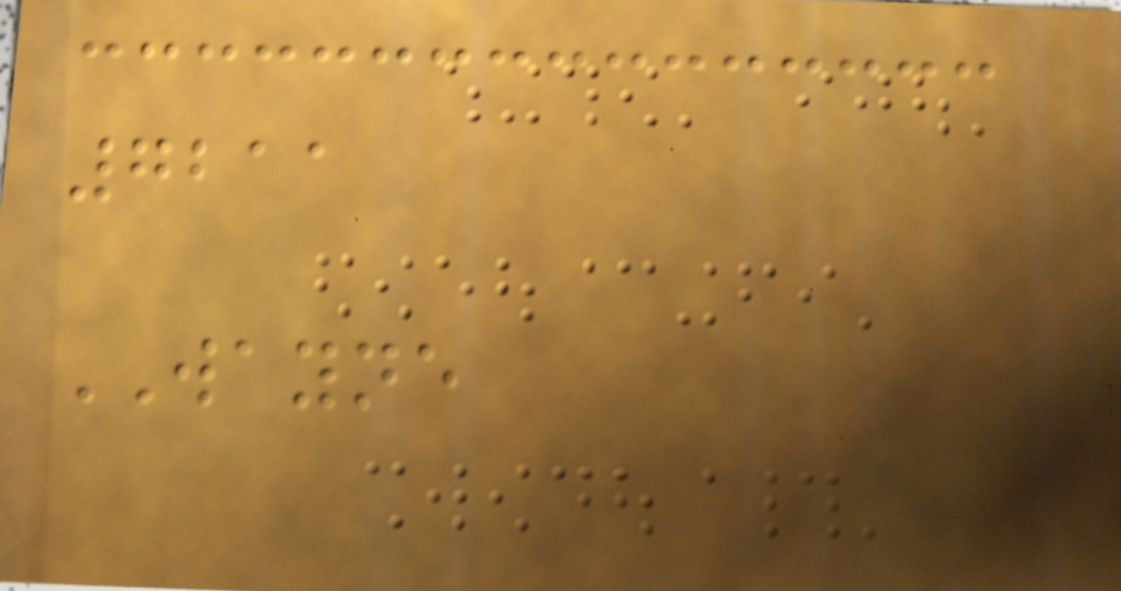7211
WAYNE
